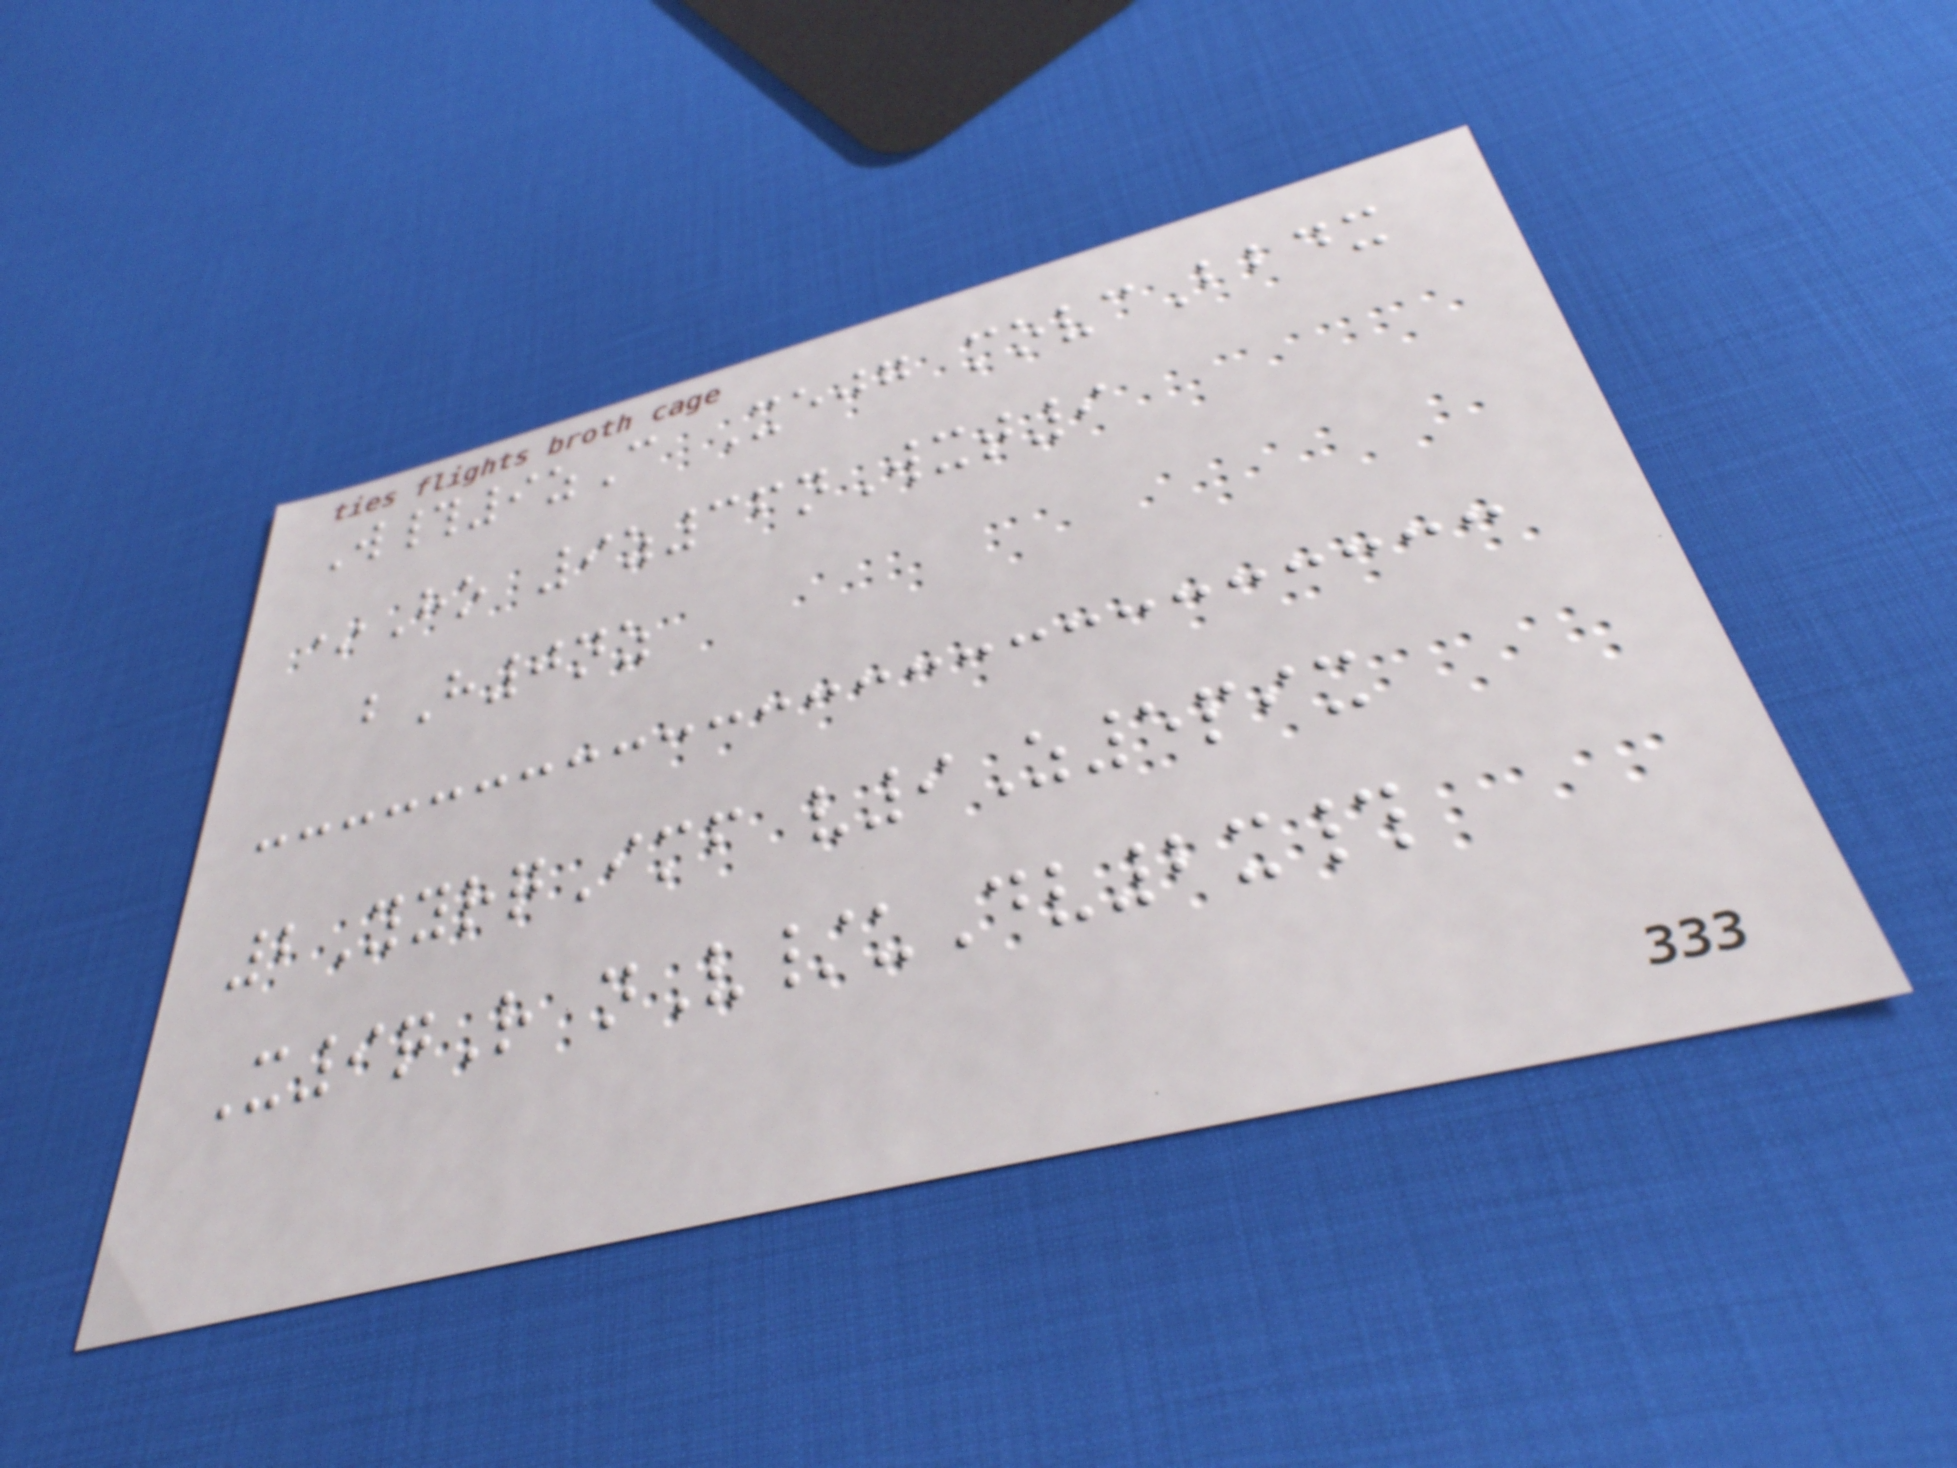W#9zC Xejg movcBbdx
*Ho 9z36nWxt9
bH0nz
2YyrqImf v9Z5pix
X9qR nV/uDv2x#
